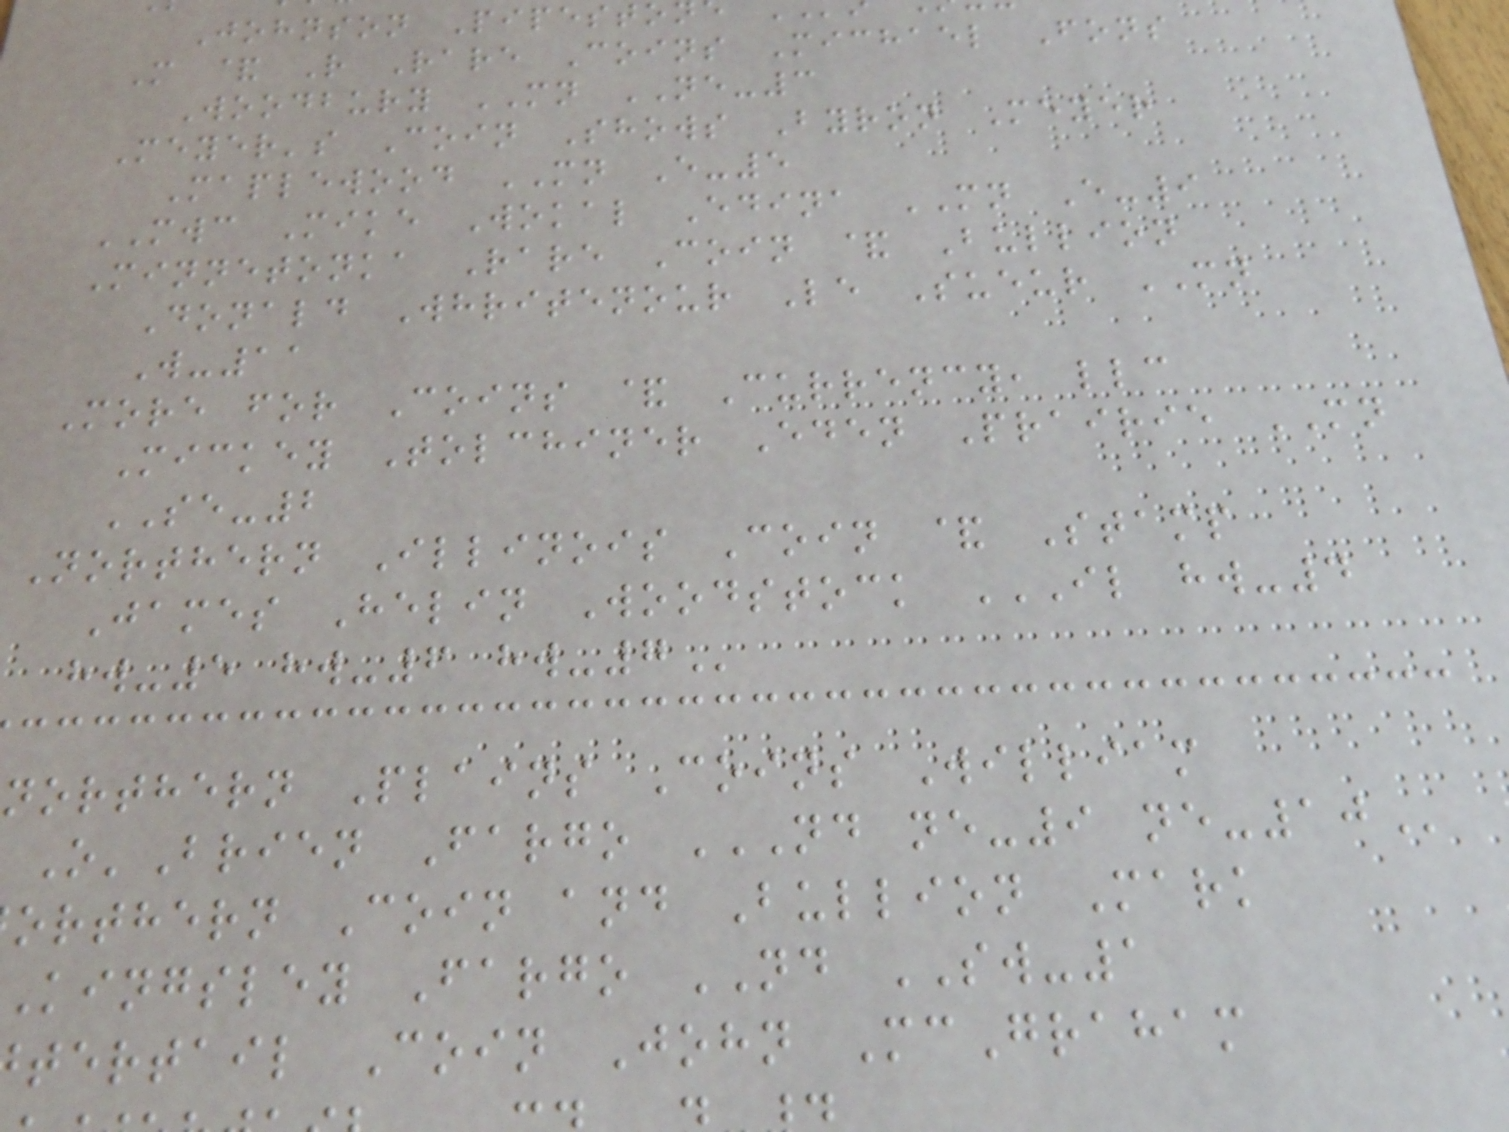Johnson Pipesto
M & R Rare Coins Michael Fons
Woodbury MN NE-3
Meyer's Coin Shows Byron Meyer
Maplewood MN E-5
MWC Mike Wokal Edina MN E-9
Minnetonka Rare Coin & Bullion
Donald Whritenour Le Sueur MN
W-11
More for Coins & Currency, llc
Mickey Tolchiner Eden Prairie MN
SE-2
Northern Illinois Coin & Stamp
James Helin Woodstock IL HW-4
hw-5 hw-6
northern Plains Coins William
O'Brien Fargo ND NE-9 NE-10
orthern Coin and Bullion Mark
Kingsley Fargo ND SW-1
tertail Coin John McGraham
